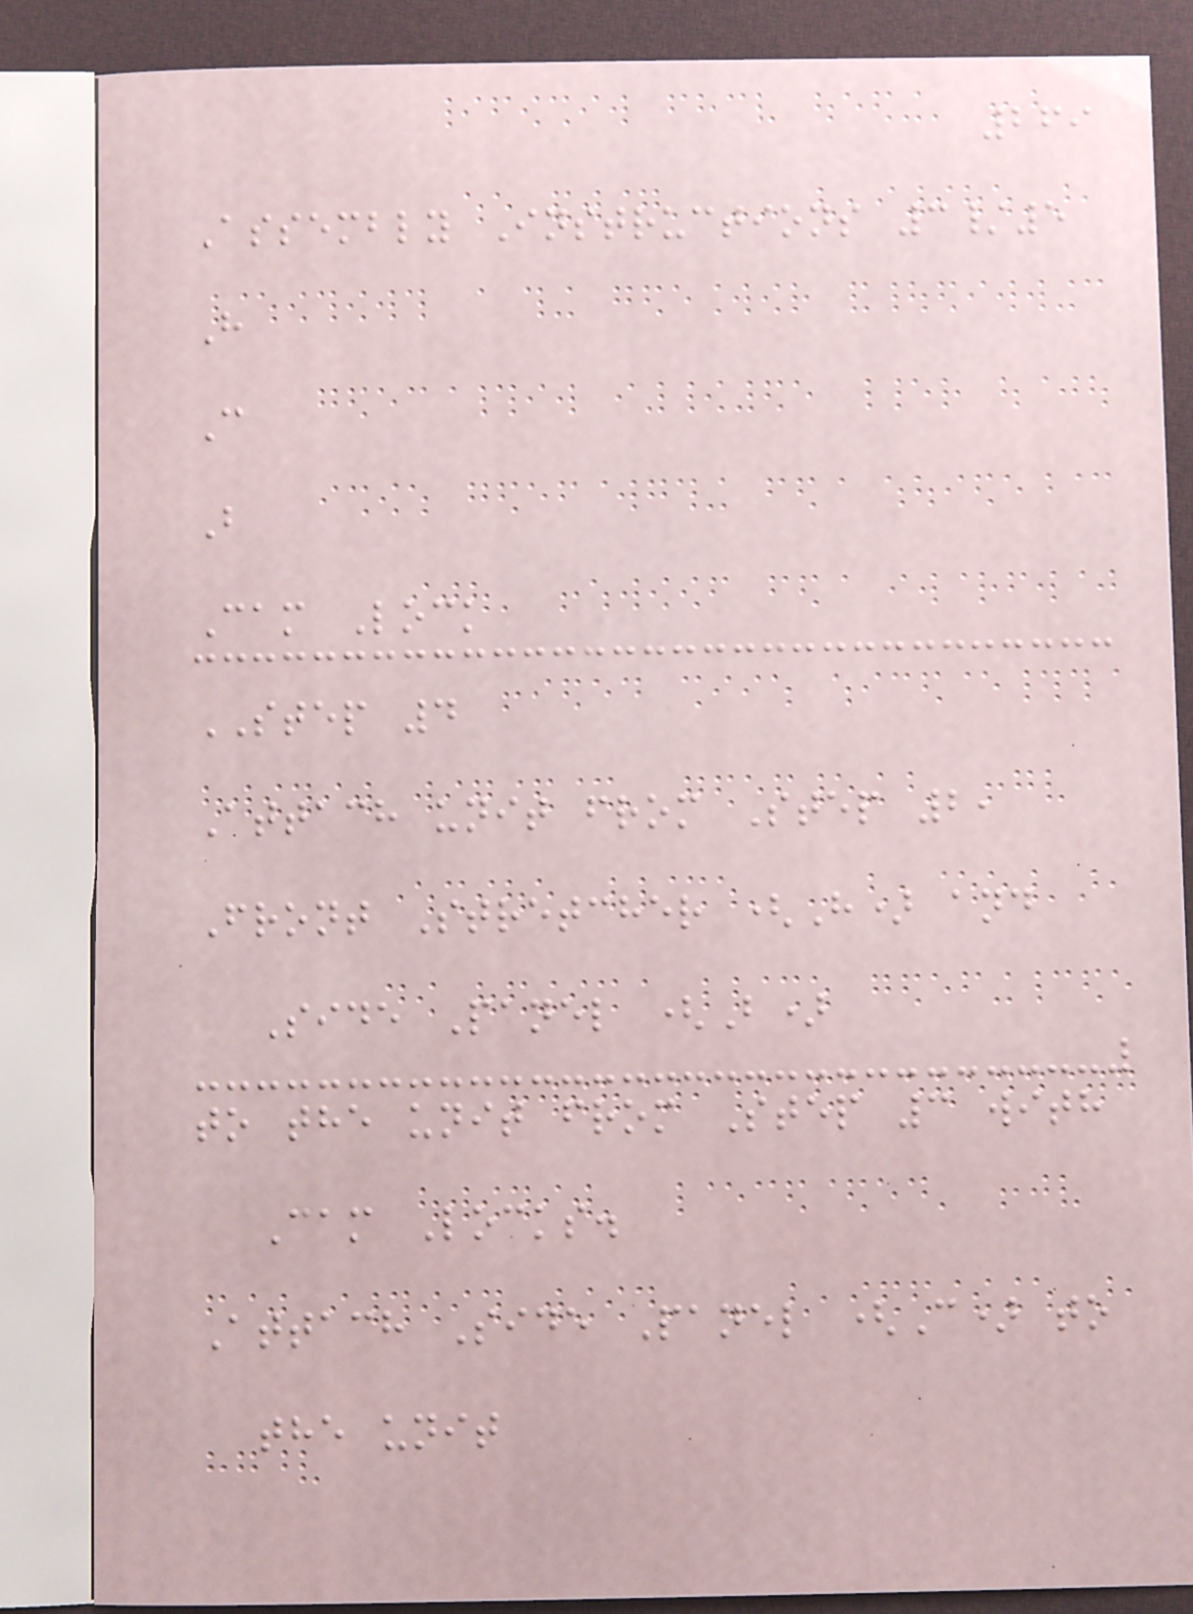269
Assembly Instructions 3/5
H
C
B
Cam Lock
STEP 4
Attach unit from Step 2,
Front Stretcher (H) and
Side Panel (B)
to the unit from Step 3 with
Cam Locks.
Attach Side Panel (C) to
the unit
